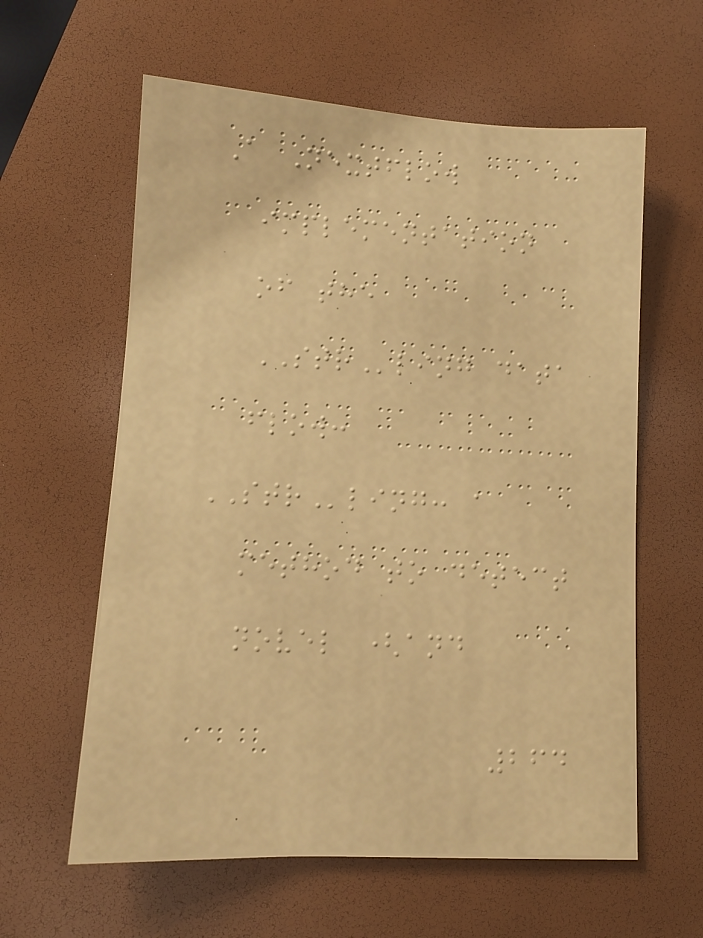A Nextflow
implementation
of the
STRling data
flow:
STRling: a
method to detect
novel (and
264
